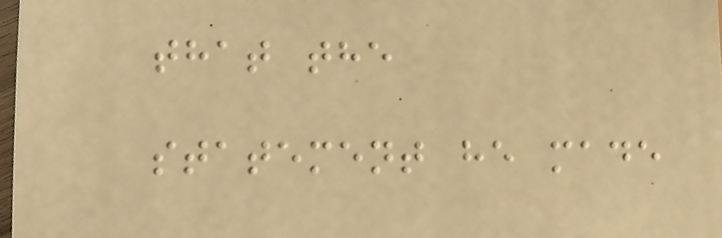that the
statement he made
